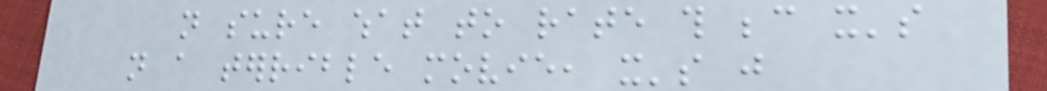not sure what to rate this because it's
not a terrible movie, it's just
